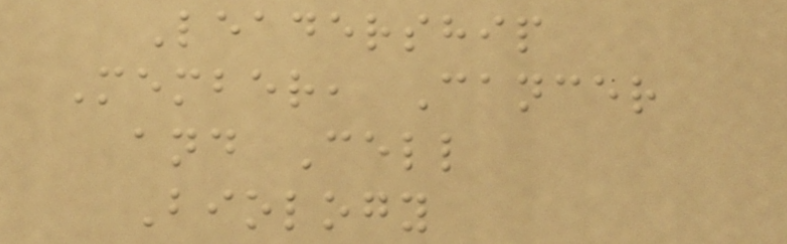Leadership
Member, Cancer
and Cell
Biology
